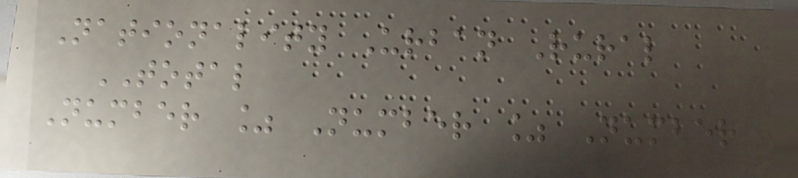Nationality Urban Rural
TOTAL
Number % Number % Number
